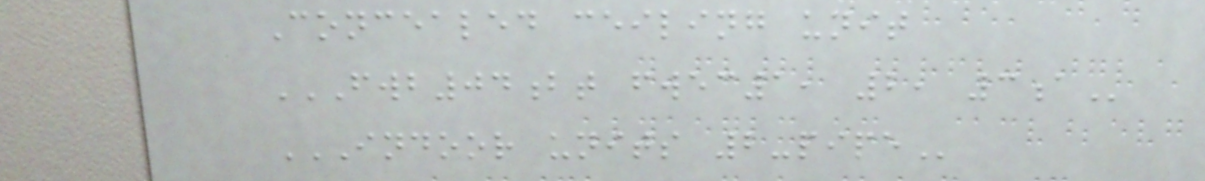Concealed ceiling unit
FWB04BT FWEC1, 2, 3A
INDOOR UNITS 2-PIPE
